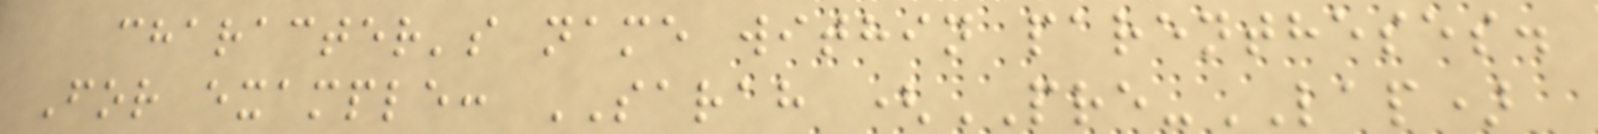character's name within parentheses.
For example: SARAH (PRE-LAP)
